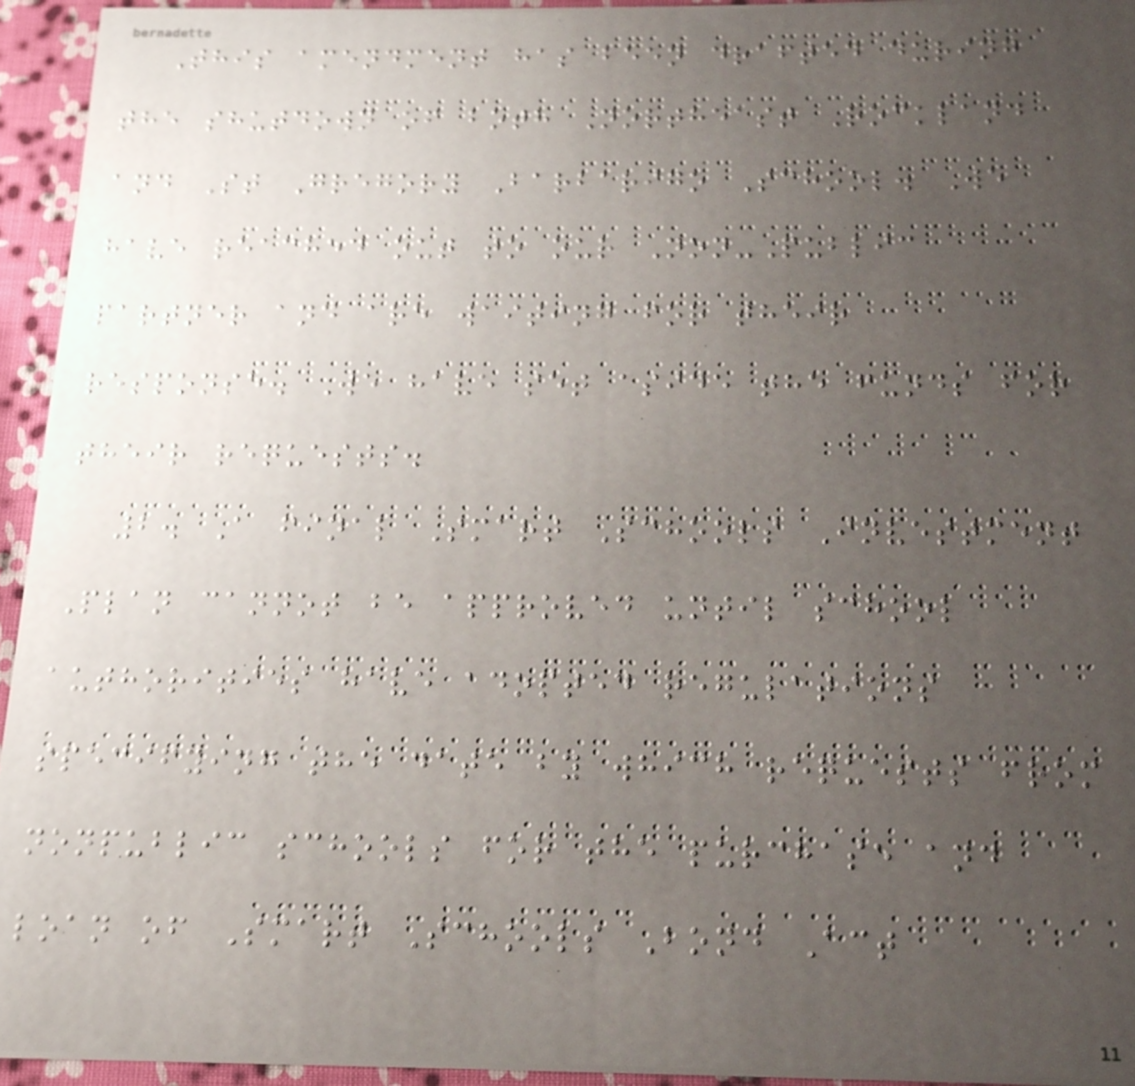This amendment has been drafted during
the shutdown of both Northeast Rockland
and St Gregory Barbarigo School. We
have reached out to our Non-Public
partner and are waiting for their
response. We have set aside the funds for
their requests.
2. A final Smart Schools Investment
Plan cannot be approved until school
authorities have adopted regulations
specifying the date by which requests from
nonpublic schools for the purchase and
loan of Smart Schools Bond Act
